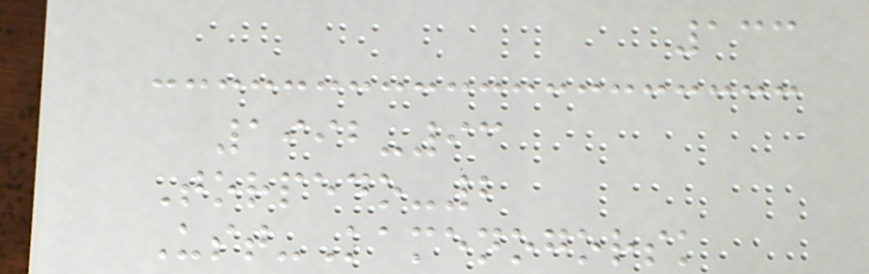133
1992-93
Torpedo-2
Ust-Kamenogorsk
